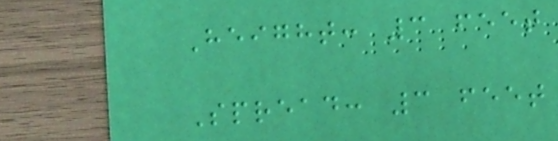Height: 3 feet
Spread: 3 feet
